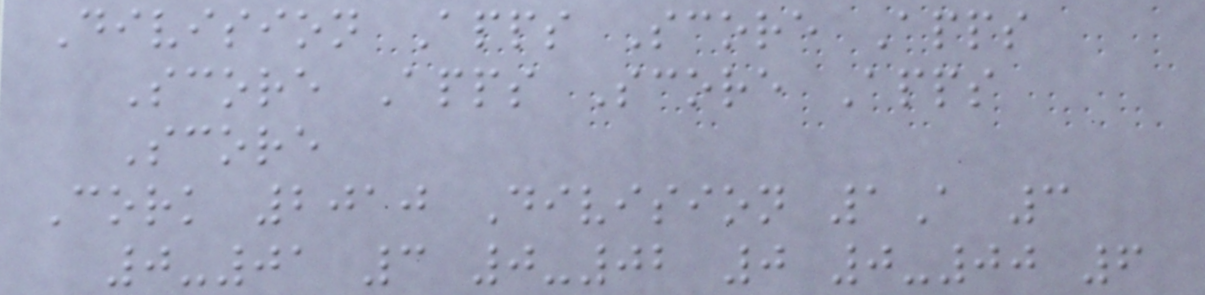Division Apps Score Apps
Score Apps Score Apps
Score
Cork 2010 Division 1A 3
0-01 3 0-02 0 0-00 6
